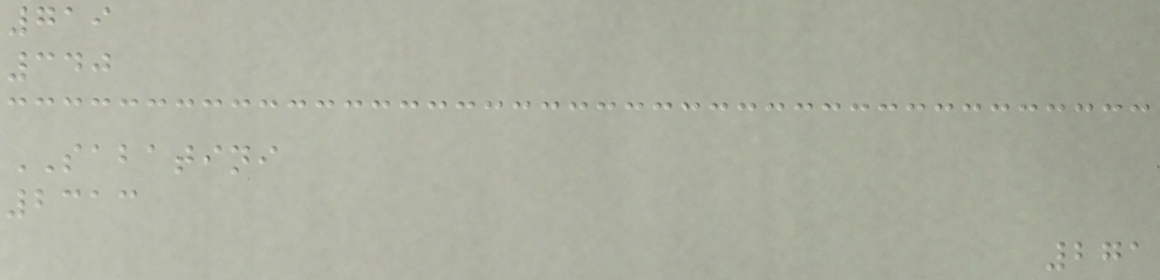719
340
SABATINI
2313
271
